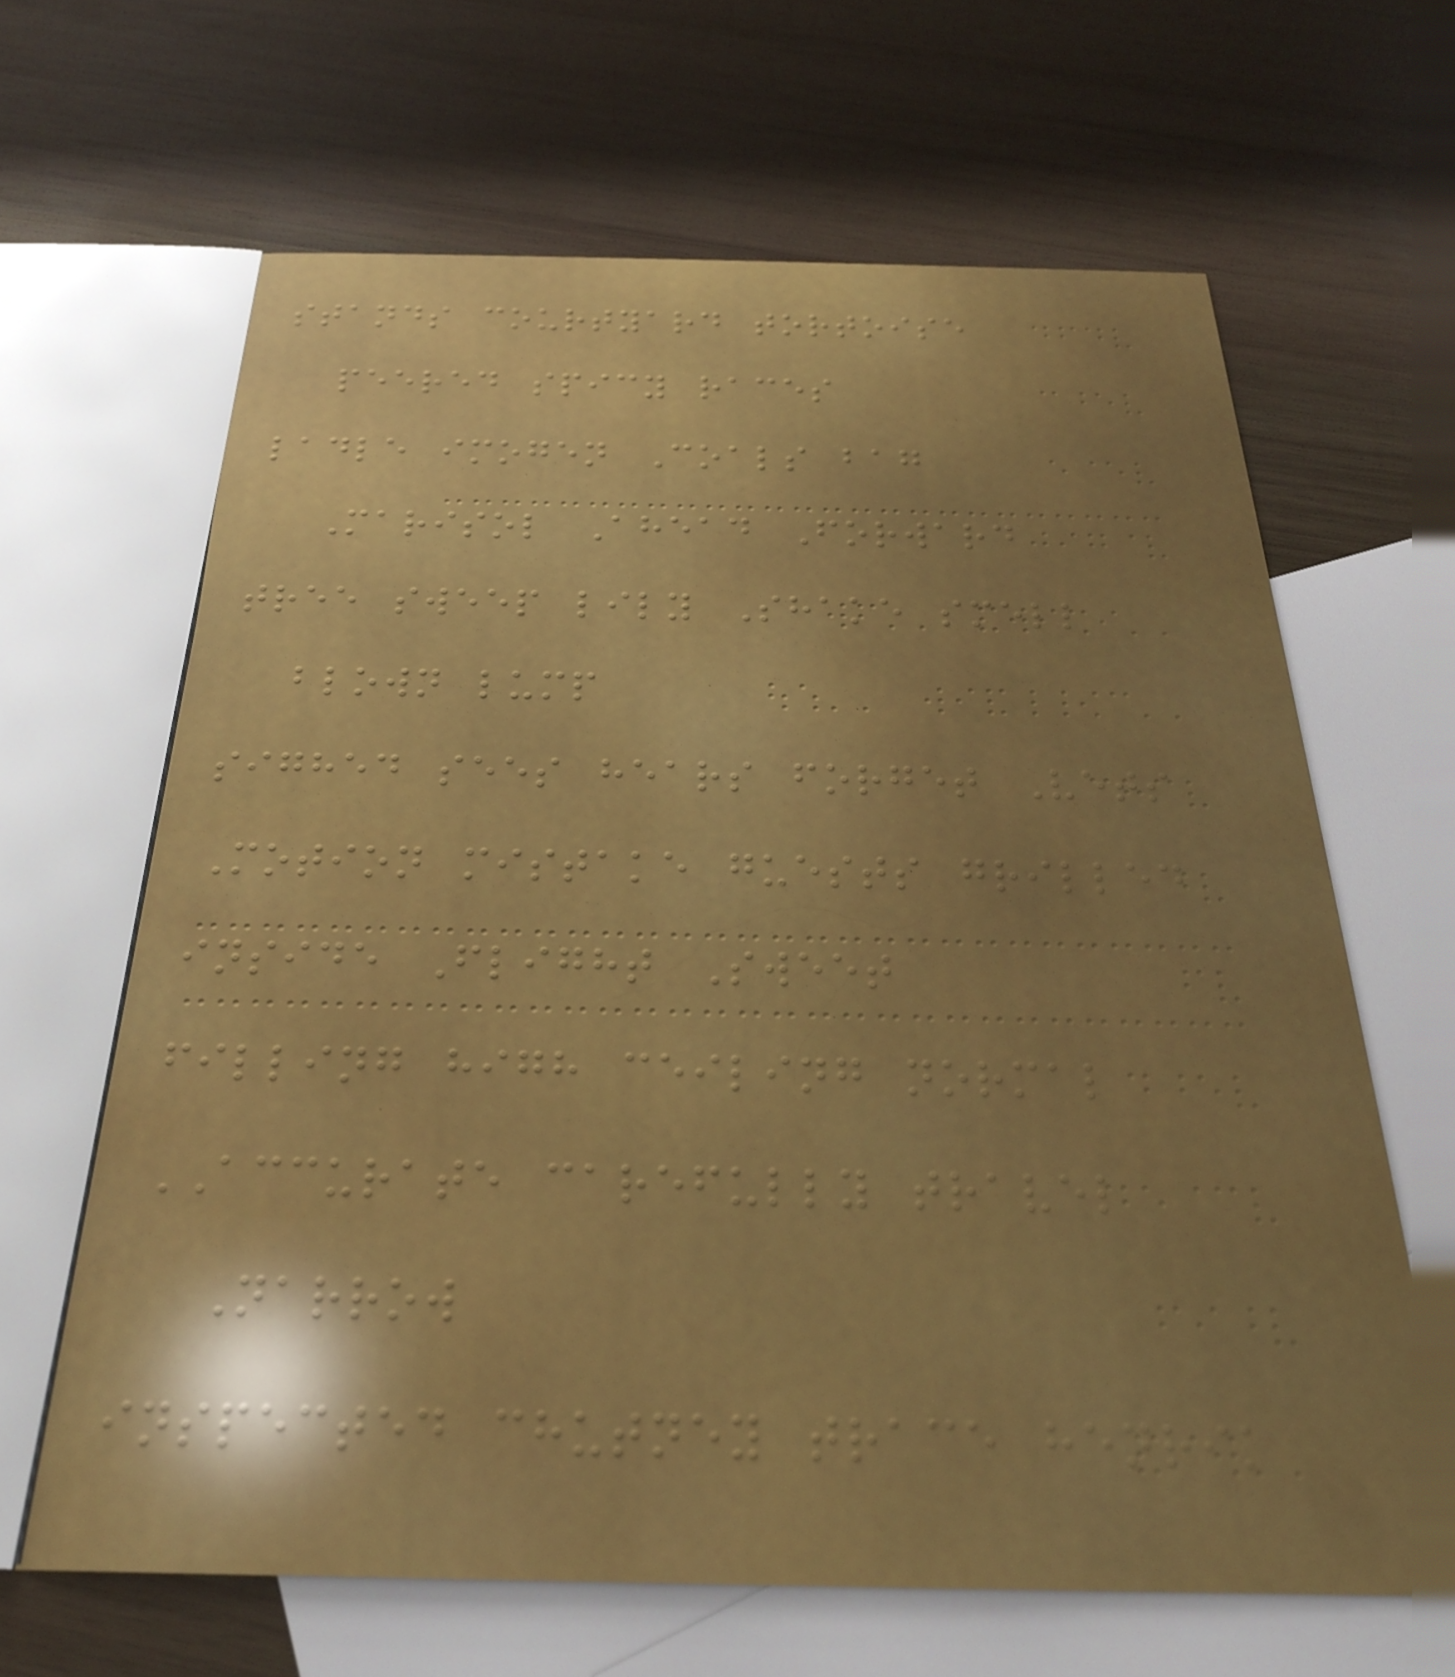stands courtyard tortoise
peered spicy races
ladle imogen Coals bag
Marisol Ahead Forward
tree sweep lily Shake smell
blown lump
sighed sees hears forget Vets
Motion mistake guests grilled
inside Flight Sweet
filling high ceiling normal
ACCURATE carefully travel
Narrow
inspected chutney trace henrik
